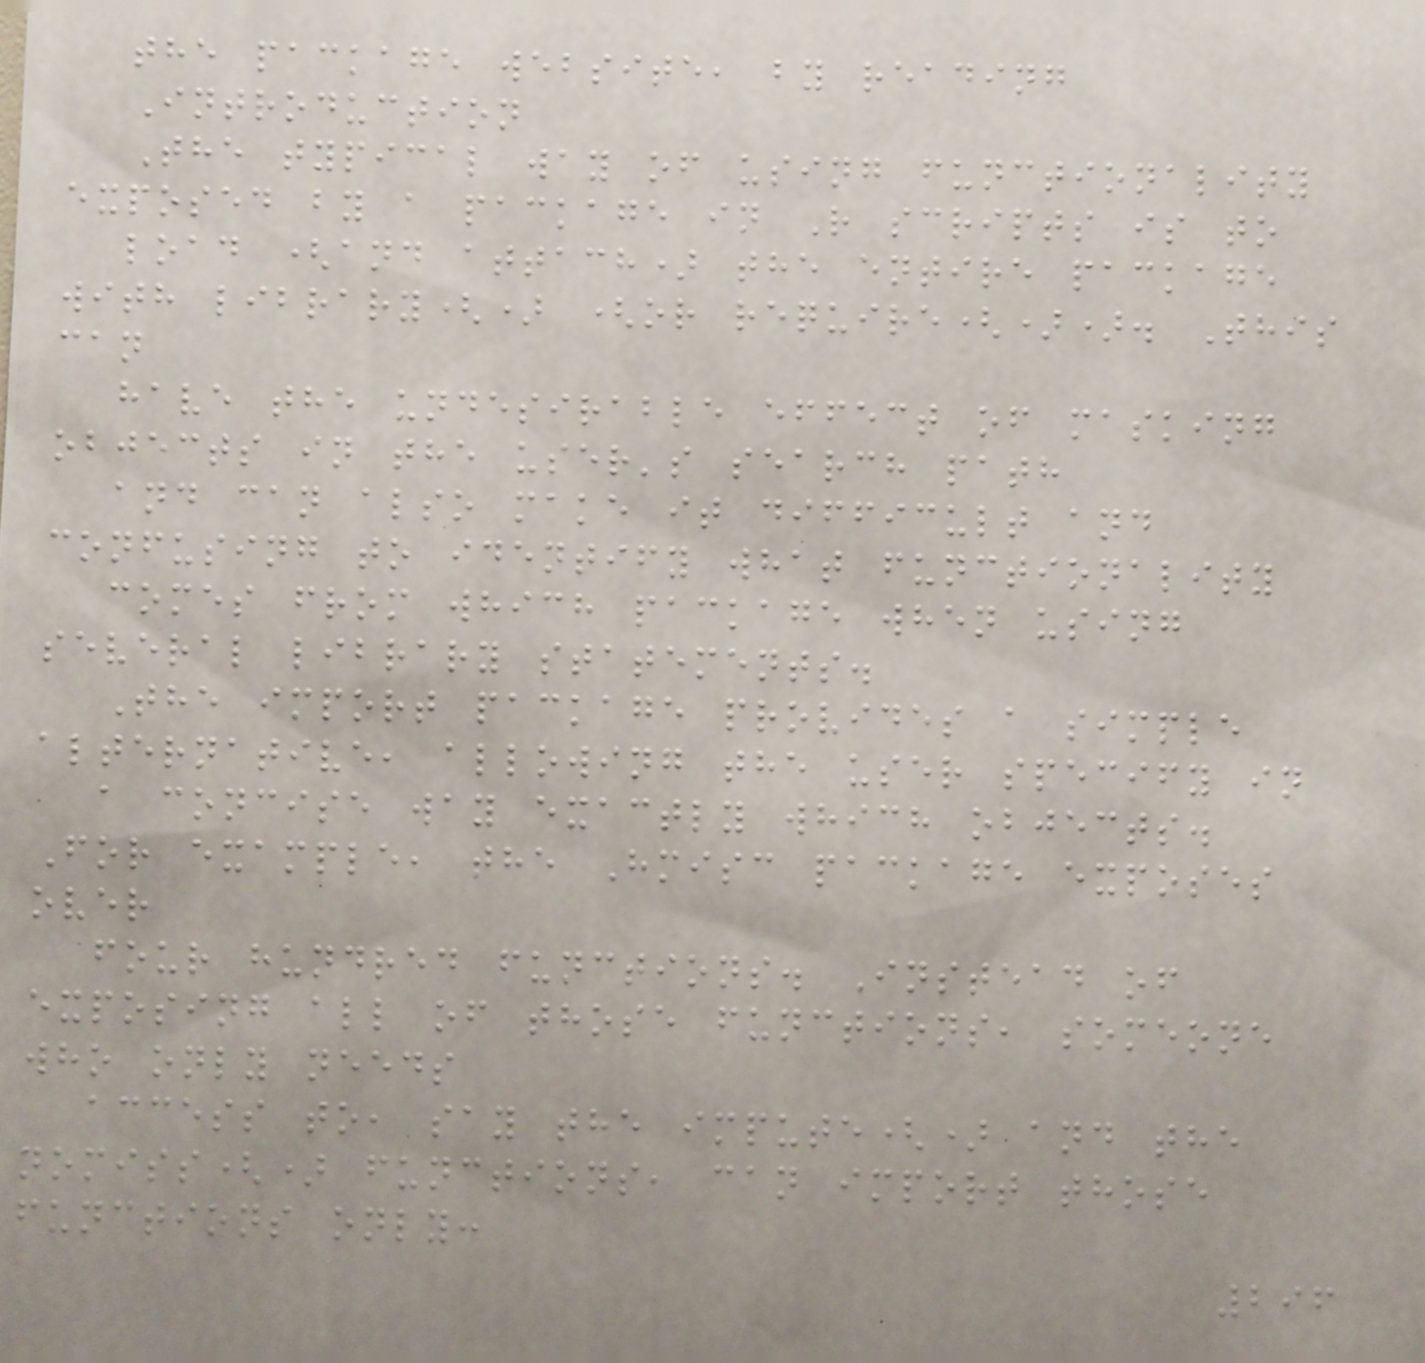the package website, by reading
Introduction
The typical way of using functionality
exposed by a package in R scripts is to
load (and attach) the entire package
with library() (or require()). This
can
have the undesirable effect of masking
objects in the user's search path
and can also make it difficult and
confusing to identify what functionality
comes from which package when using
several library statements.
The import package provides a simple
alternative, allowing the user specify in
a concise way exactly which objects.
For example, the Hmisc package exposes
over
four hundred functions. Instead of
exposing all of those functions, someone
who only needs
access to, say the impute() and the
nomiss() functions, can import those
functions only:
296
